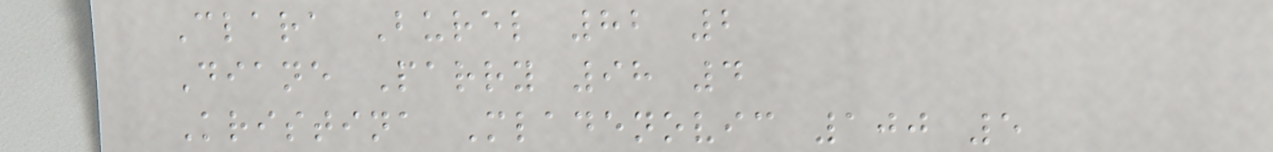Clara Burel 82 2
Diane Parry 98 4
Kristina Mladenovic 100 5
